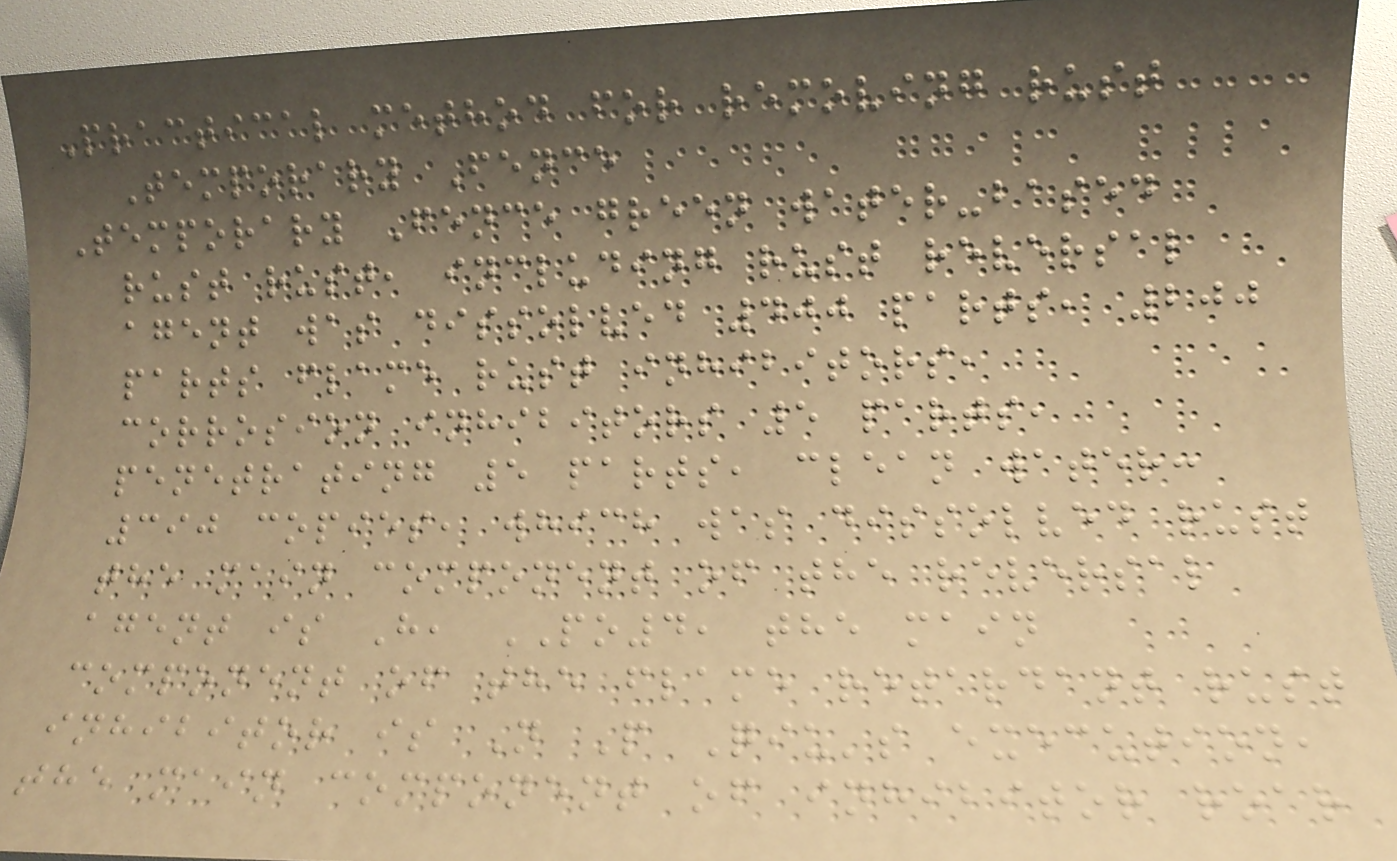Practical method for removing rust
Temporary Fence
Temporary Fence green water-based
rust rust, including rust reversal
agent was dissolved 400 parts, 200
parts flame rust inhibitors,
corrosion inhibitors 5 parts,
penetrating 5 parts, clean water:
390 copies, which was dissolved rust
the main component of the reversal
agent is H, PO4, the main
component of the flame retardant rust
inhibitor is N P Qiu's execution,
the main component of inhibitor roar
